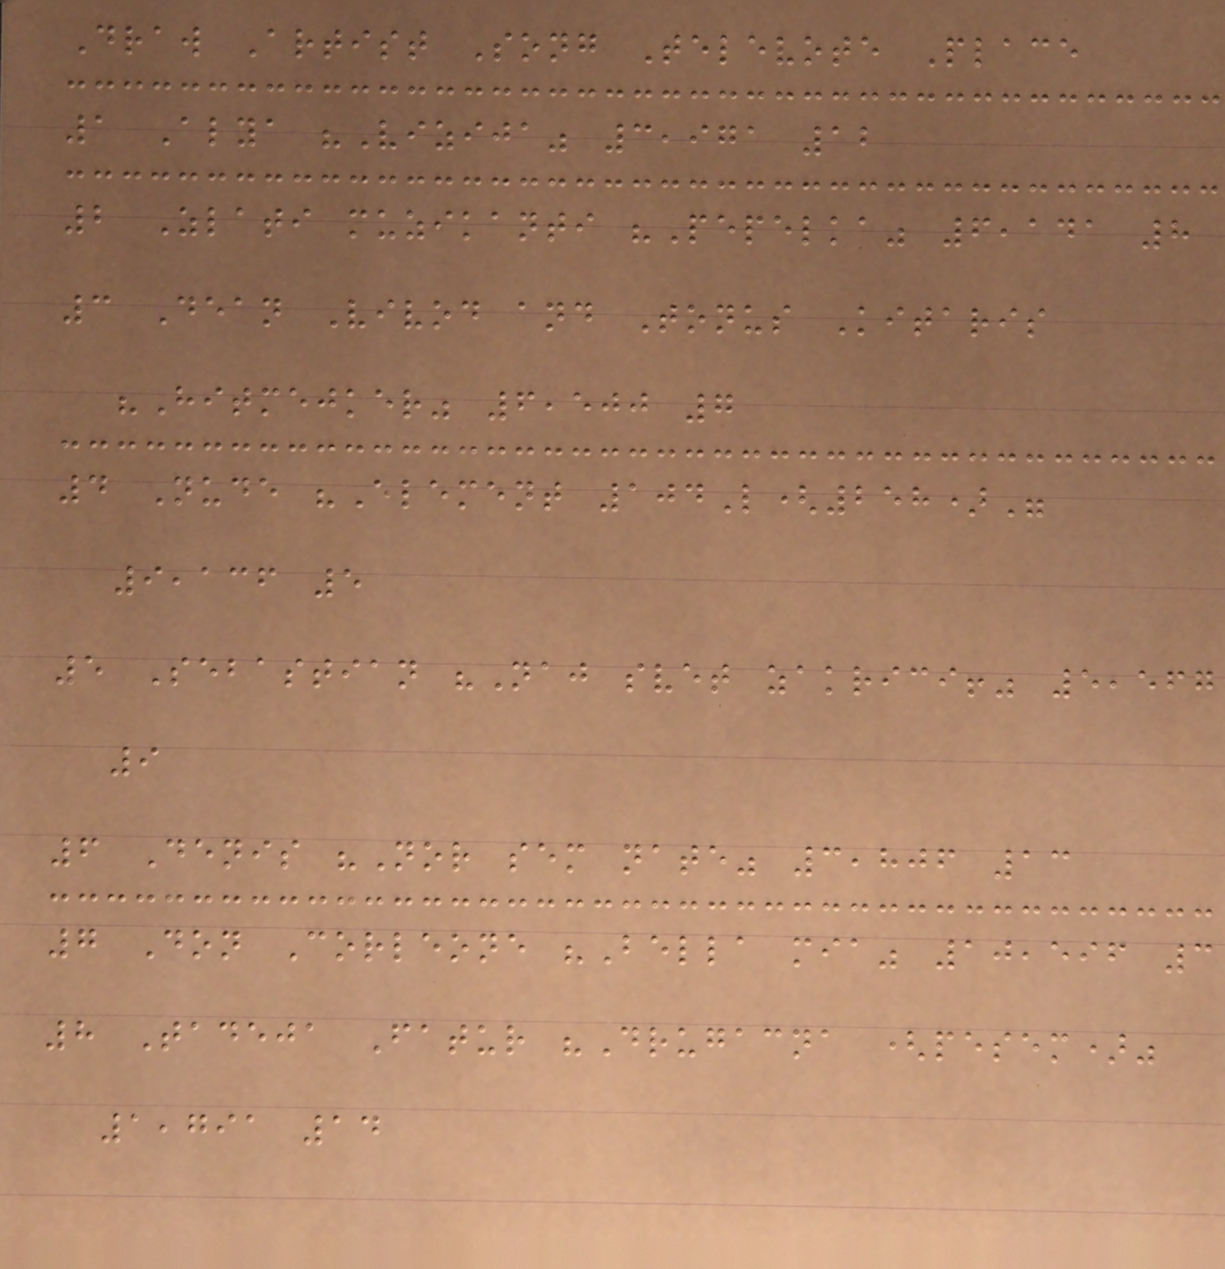Draw Artist Song Televote Place
1 Alya "Vizija" 3,971 12
2 Zlati muzikanti "Pepelka" 6,141 8
3 Dean Vivod and Tonus Kitaris
"Hitmejker" 6,500 7
4 Nude "Element 104L(258)"
9,136 5
5 Sebastian "Naj svet zakrici!" 5,567
9
6 Denis "Nor sem nate" 3,806 13
7 Don Corleone "Bella mia" 10,596 3
8 Tadeja Fatur "Drugacna (pesem)"
1,791 14
